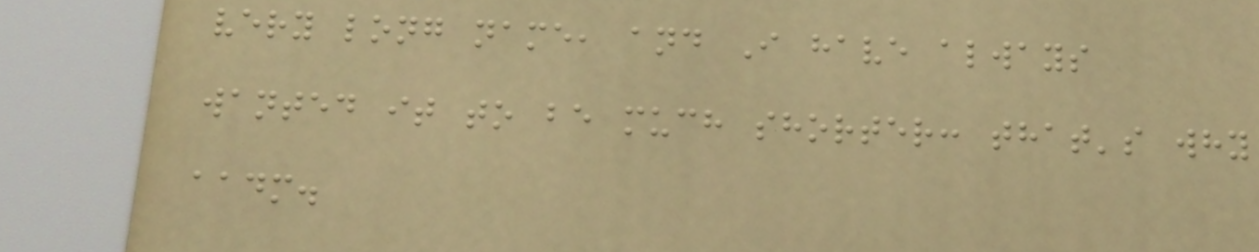very long name, and I have always
wanted it to be much shorter: that's why
aadm.
